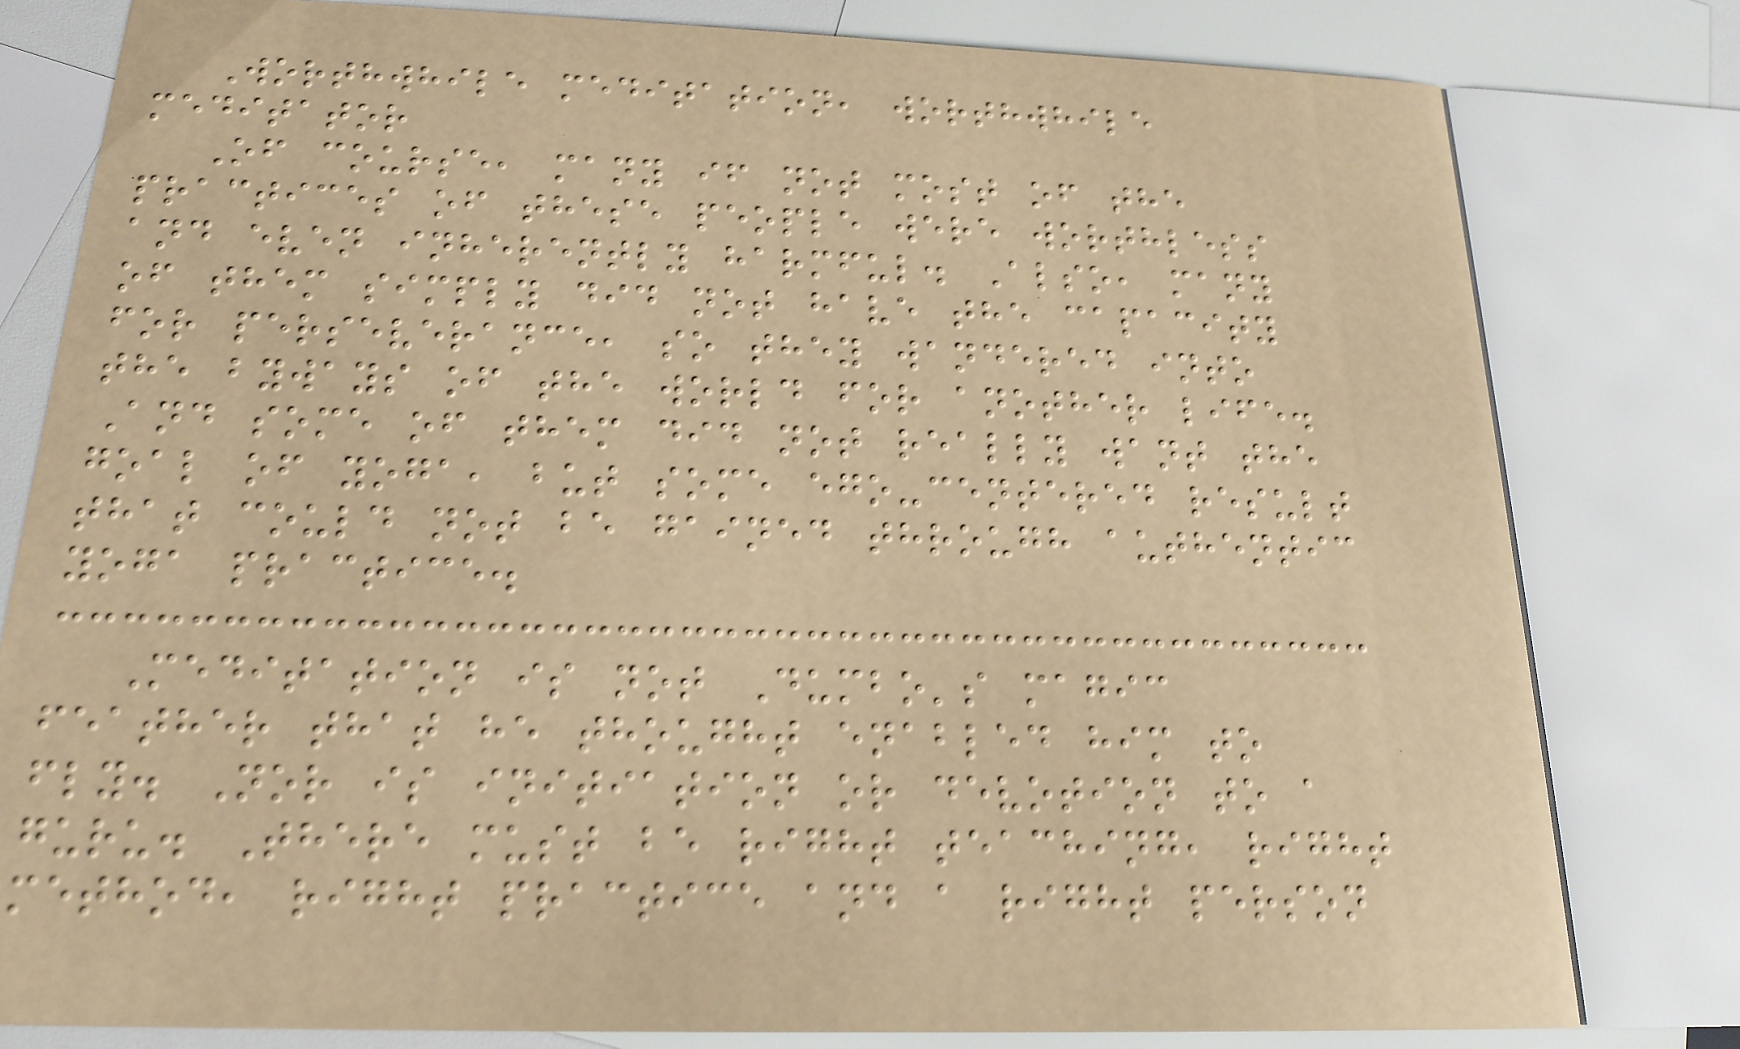Worthwhile meditation, worthwhile
meditator
Of course, many if not most of the
practices of these people were worthless
and even inherently harmful. Also, many
of them simply did not have the capacity
for perseverance, so they wandered into
the byways of the world for another life.
And some of them did not really want the
goal of yoga, but some ego-centered result
that could not be gained through authentic
yoga practice.
Meditation is not Dumbo's magic
feather that he thought enabled him to
fly. Nor is initiation or devotion to a
guru. There must be right teaching, right
method, right practice and a right person
